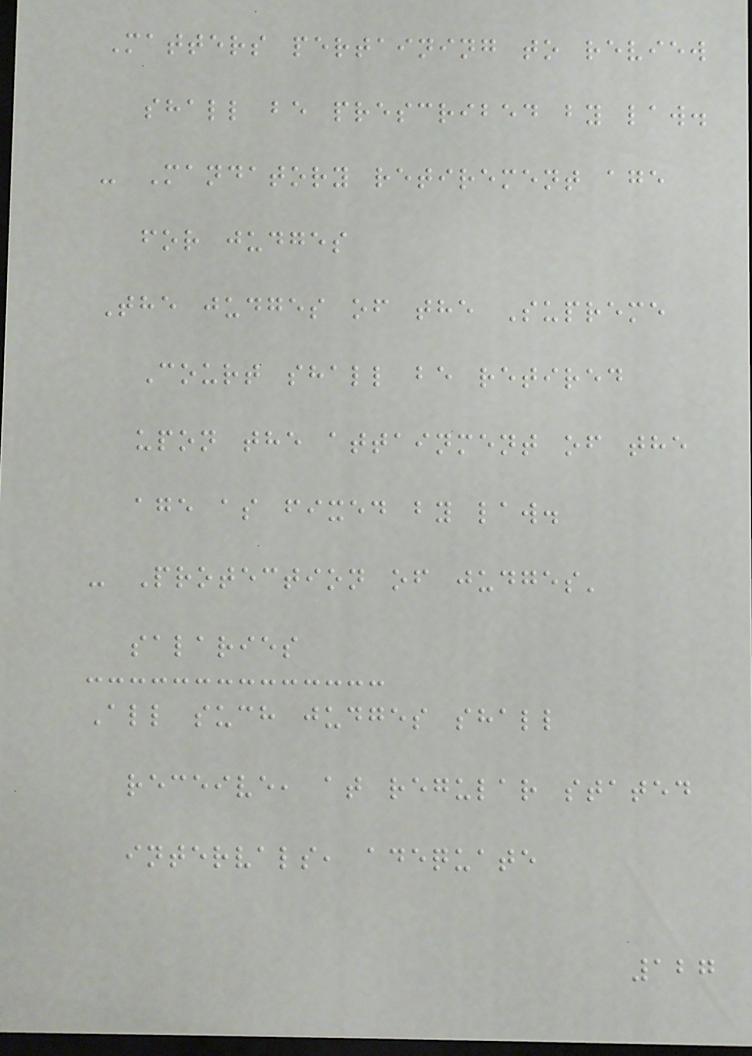Matters pertaining to review
shall be prescribed by law.
- Mandatory retirement age
for judges
The judges of the Supreme
Court shall be retired
upon the attainment of the
age as fixed by law.
- Protection of judges'
salaries
All such judges shall
receive, at regular stated
intervals, adequate
127
